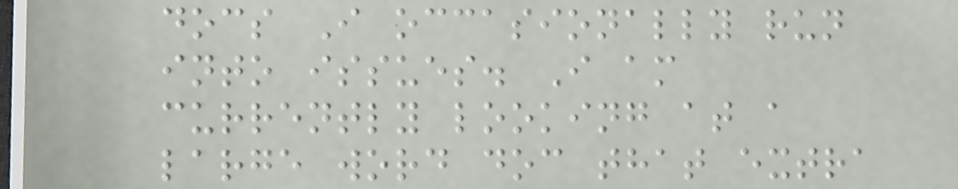docs I occasionally run
into issues. I am
currently looking at a
large word doc that extra
